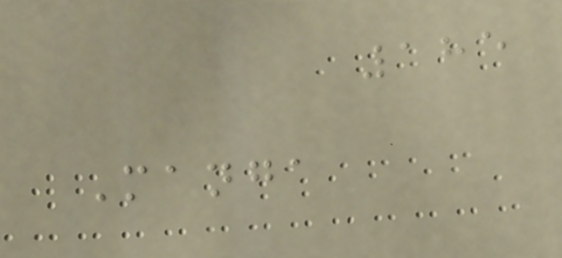185
Manga
